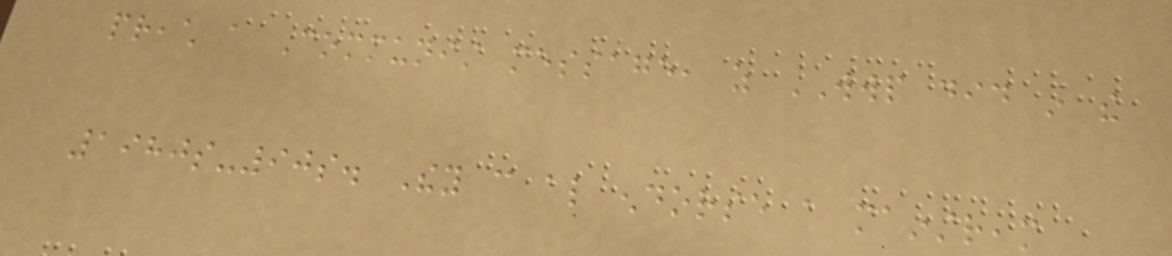preach a Communist message, as WWP did in the
1980s-90s. They can also endorse a mainstream
